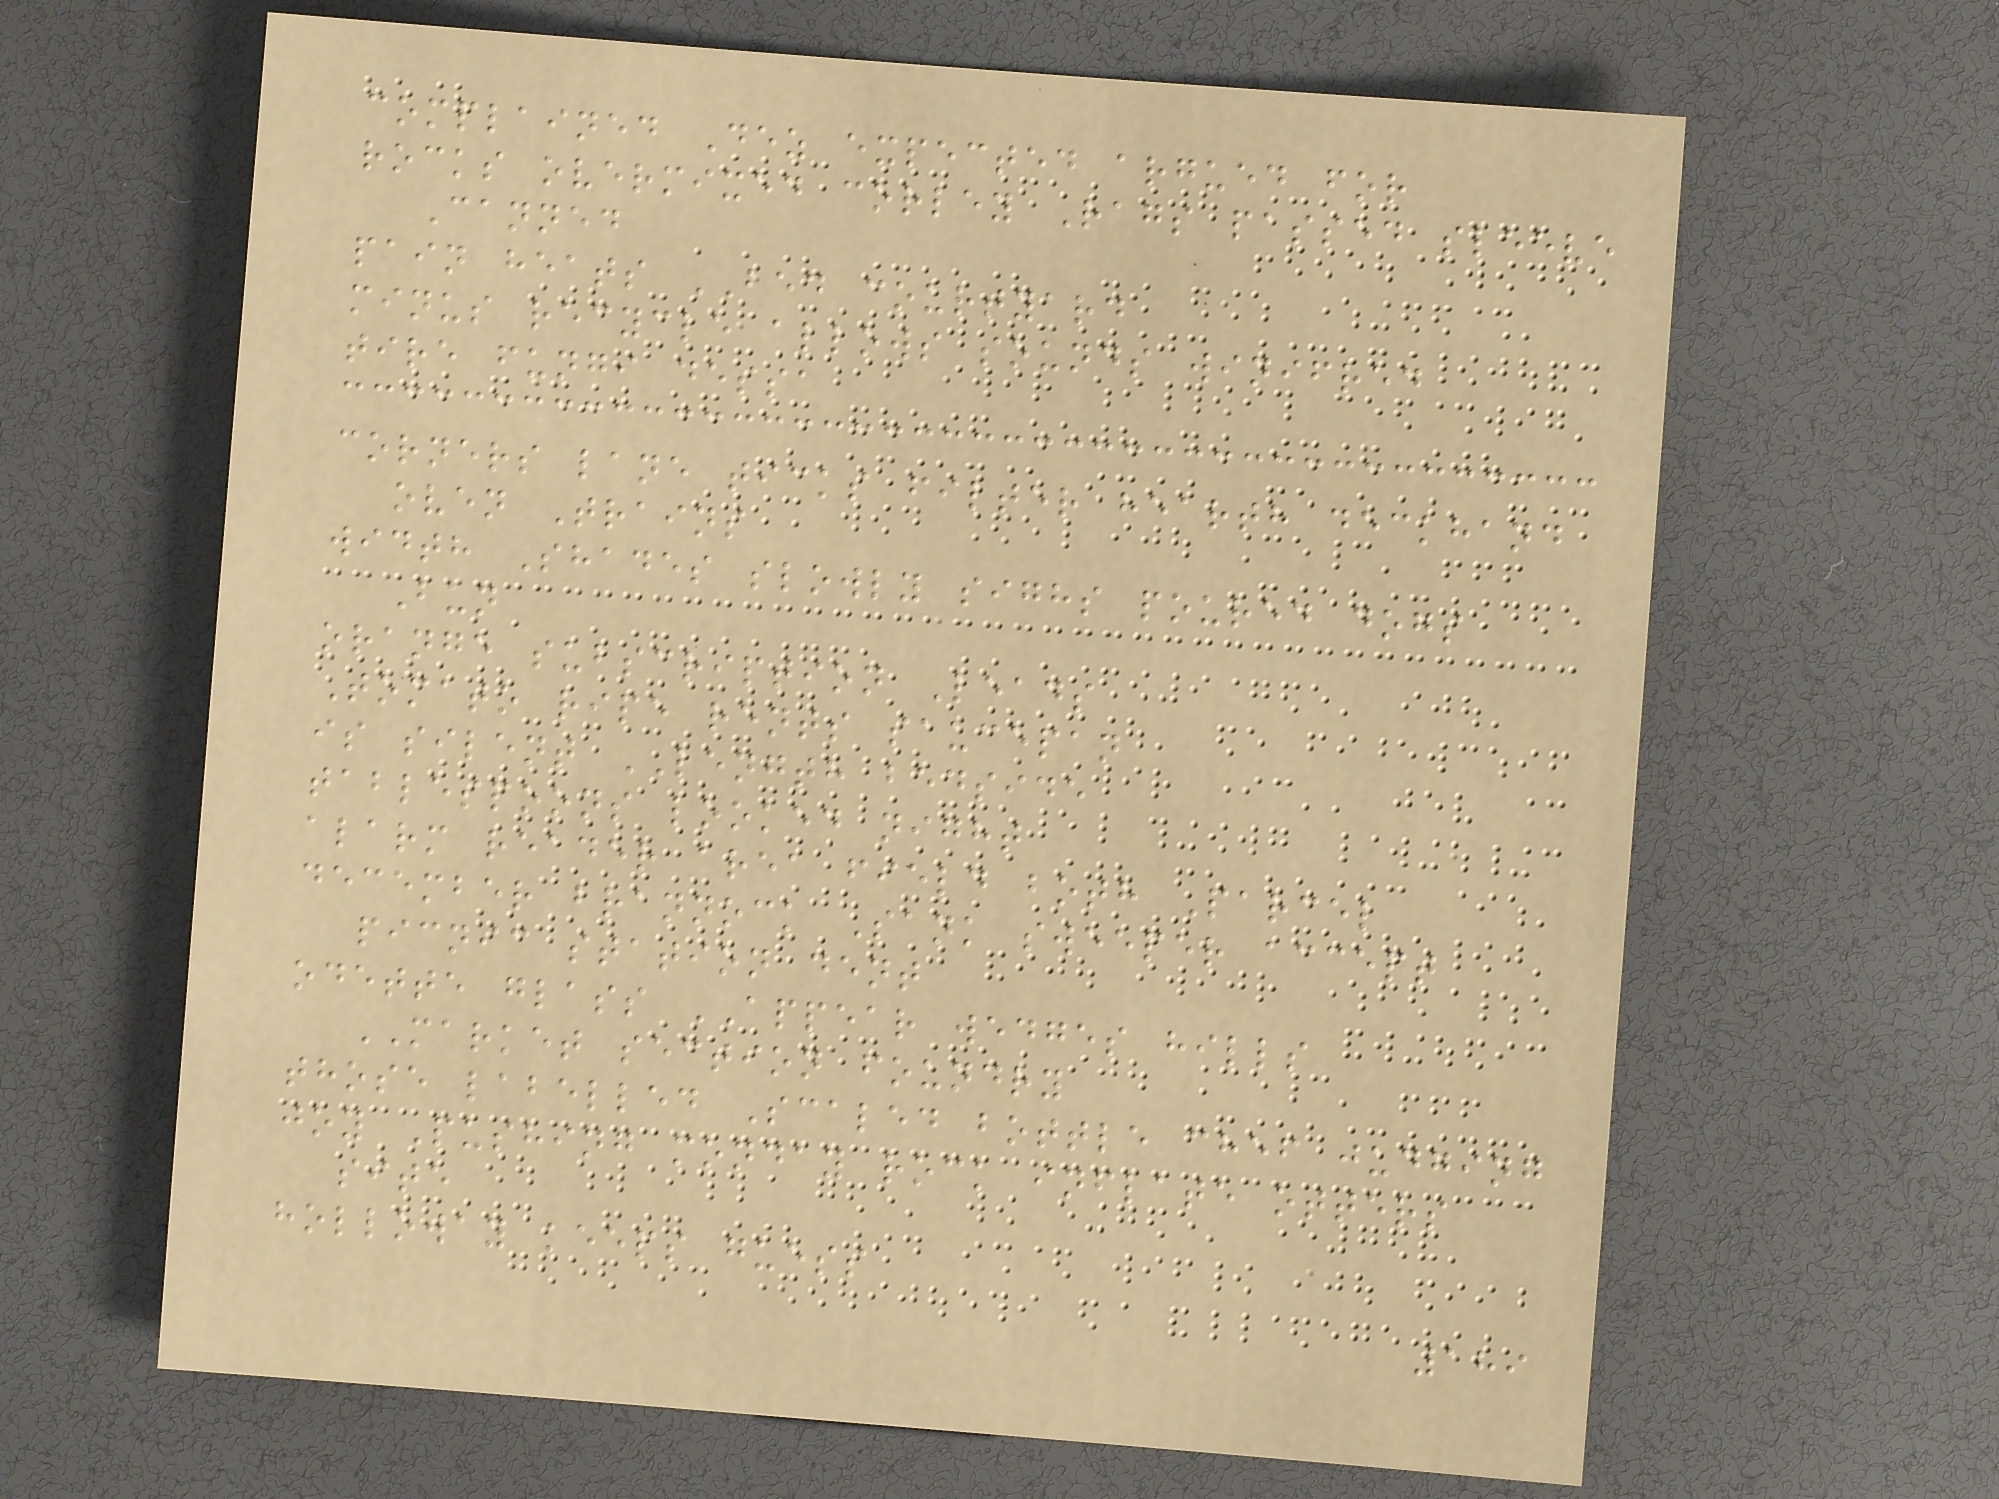complained Dez expected argued for
rocks overmixed corley Rags passed sleeve
Canned
pain heats BED courtyard
minus recycle allows sounds winifred
tire fungi dessa
corners lane ticks filter hearth deckhand
oven Trains
width Shades slowly sighs poured dogs
Bun
orange subscription Leads
Tomato ripe rents saucepan
is silent LENGTH bedside
tablespoons looked night
alarm reader area field both Parcel
december brannock Sank sweeper accept
picnic station dent
odette glass APPEAR wedges hills
MARKET section foundry
those labelled Scaled bottle chef judging
joy Pushing monday rock inflate otters
site
holloway keeps guess
189
